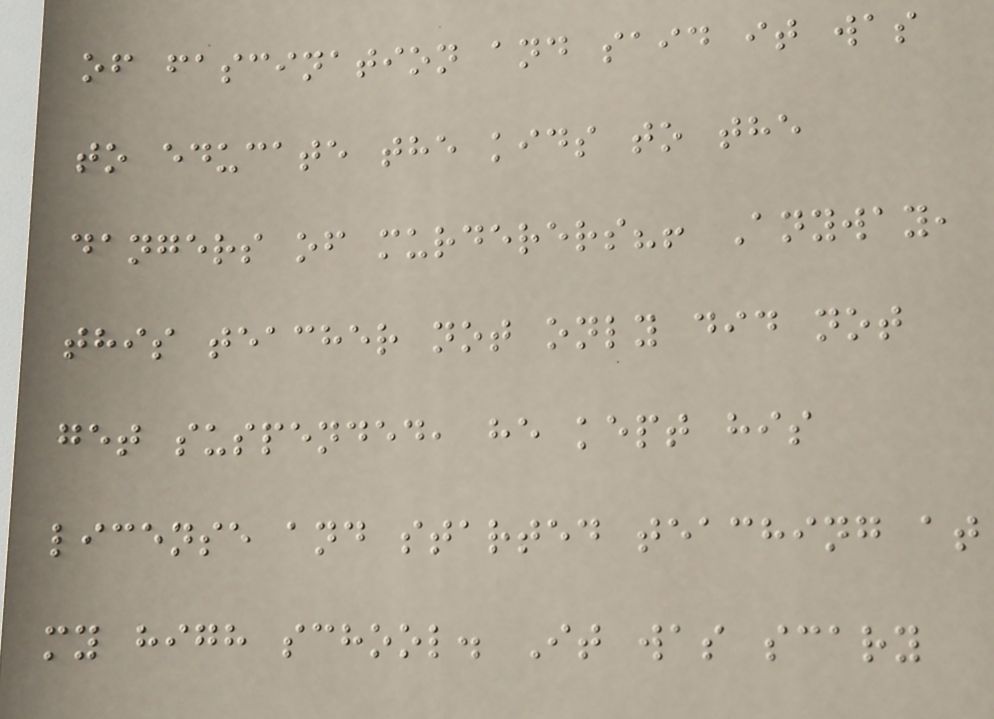of fascination and said it was
to educate the kids to the
dangers of murderers?! Anyway,
this teacher not only did not
get suspended, he kept his
license and started teaching at
my high school. It was scary
